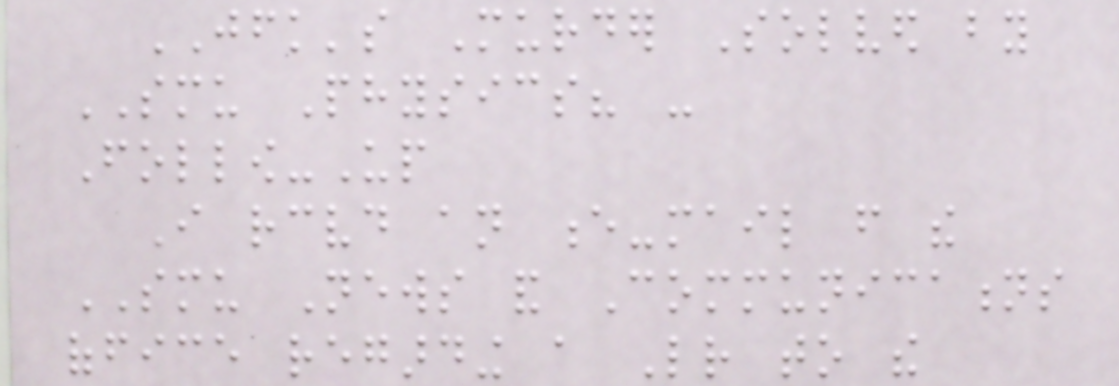JFK's Murder Solved by
SMU Physics? -
Follow-Up
I received an e-mail from the
SMU News and Communications
office regarding a Letter to the
